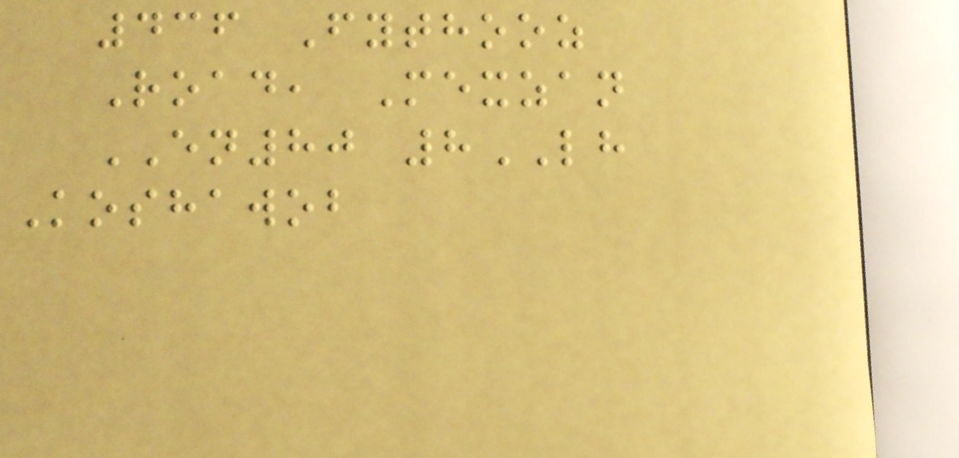436 Fythooz
Road, Mexzan
EN80 8LH
Koshawob
